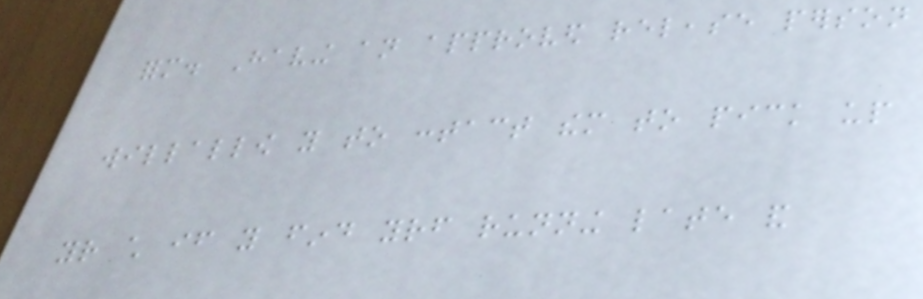form. Having an approved release person
willallow you to contact them to pick up
your child if you find yourself running late and
